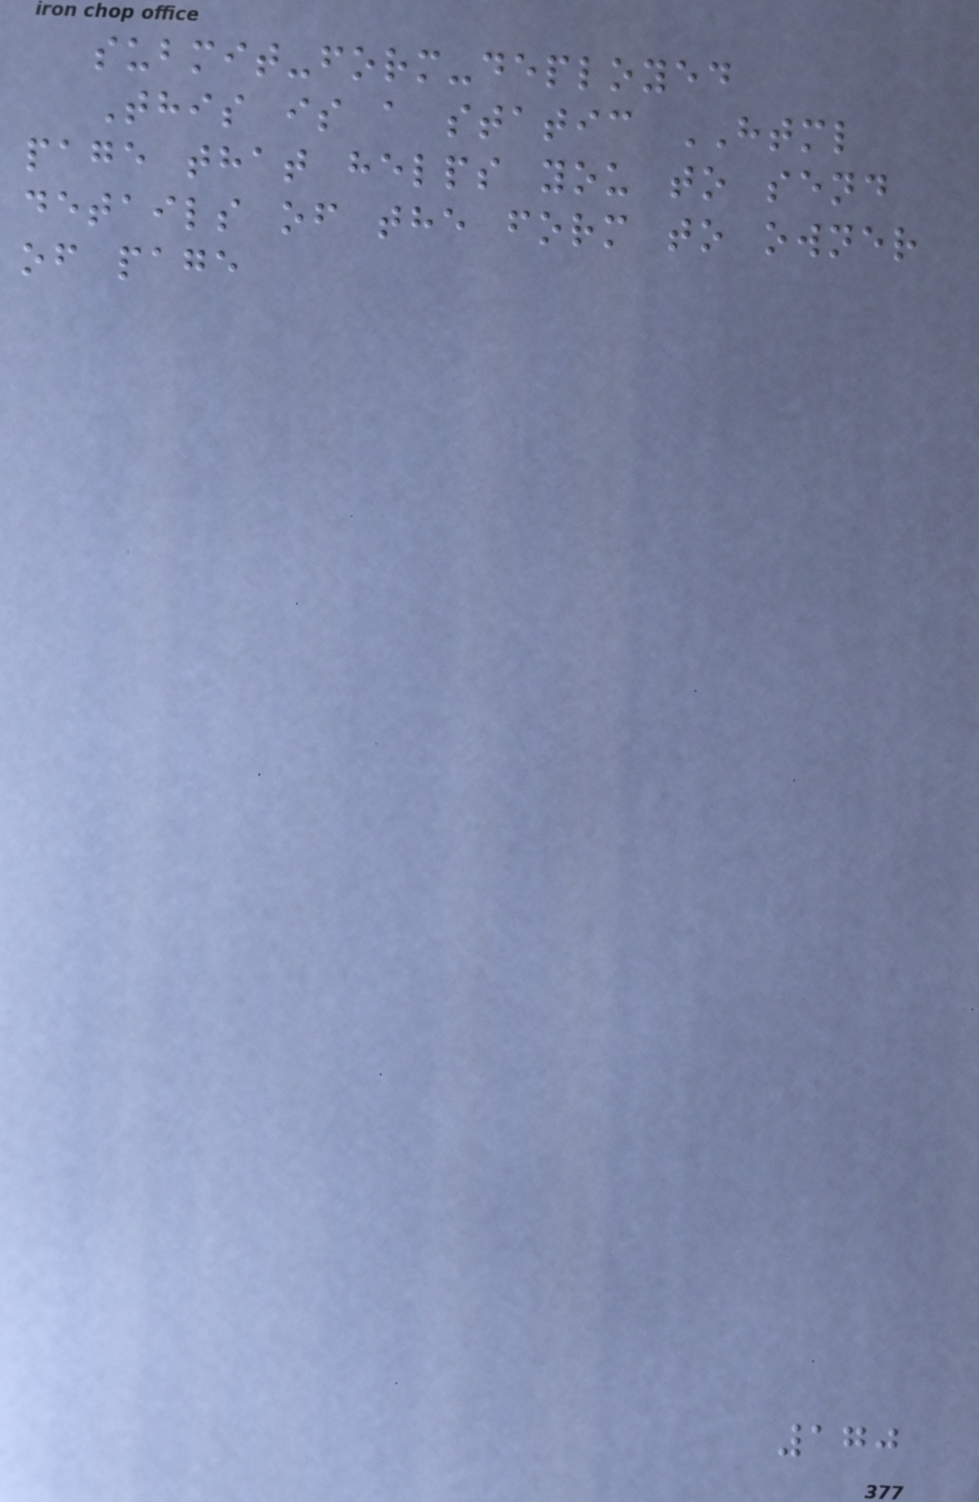submit-form-deployed
This is a static HTML
page that helps you to send
details of the form to owner
of page
170
